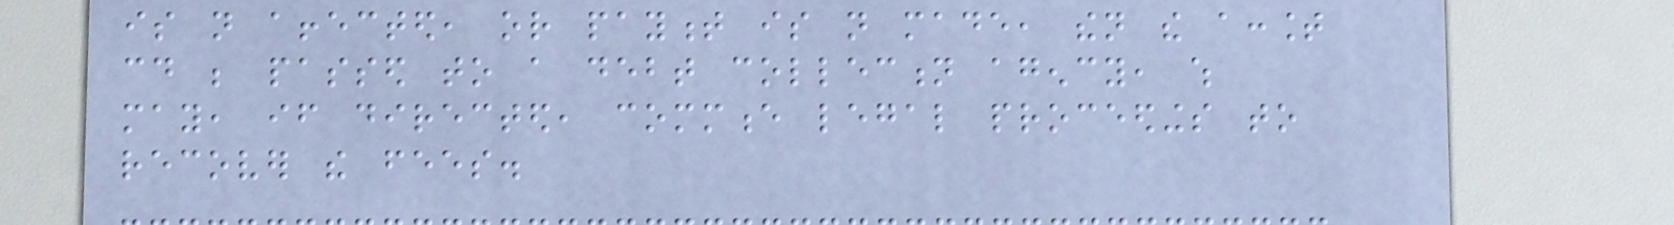is not affected, or payment is not made, then the account
could be passed to a debt collection agency, which
may, if directed, commence legal proceedings to
recover the fees.
